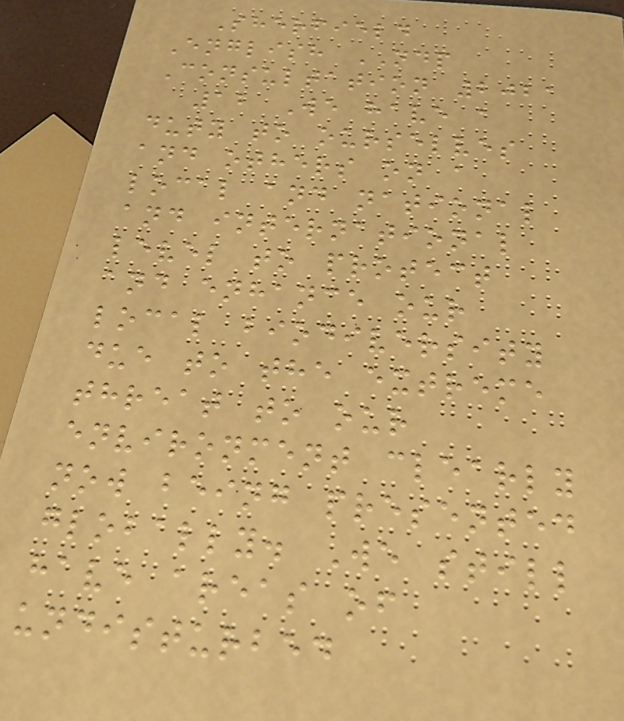Sherfield
English NDP
Consultation 2021
12 We have a
duty to ourselves
and others on a
local and national
and international
level to protect
and enhance our
local biodiversity
due to the extreme
threat to our
environment clearly
now being presented
globally. We still
have areas of
undisturbed
